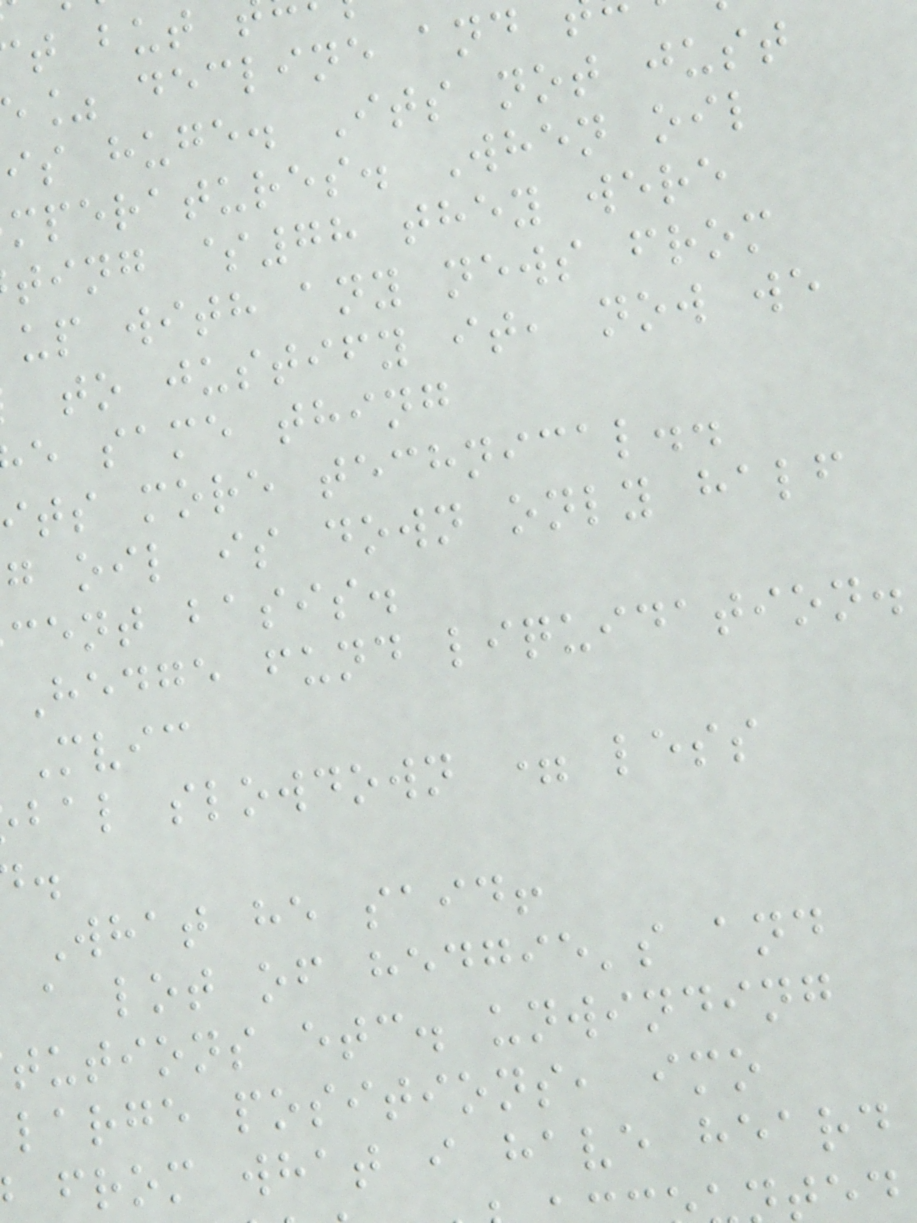% decline and
is huge. Its not just
mperatures. When oil
ting $78 they were
up with any news from
to justify it, now we
e same thing
its more technical..
g oil is down only half
cent basis.
Hedge fund liquidation.
Mvic
bal slowdown = less
What he said!
a lot of hedgie's and
tutions etc. unwinding
large positions, imo
from what i have heard
